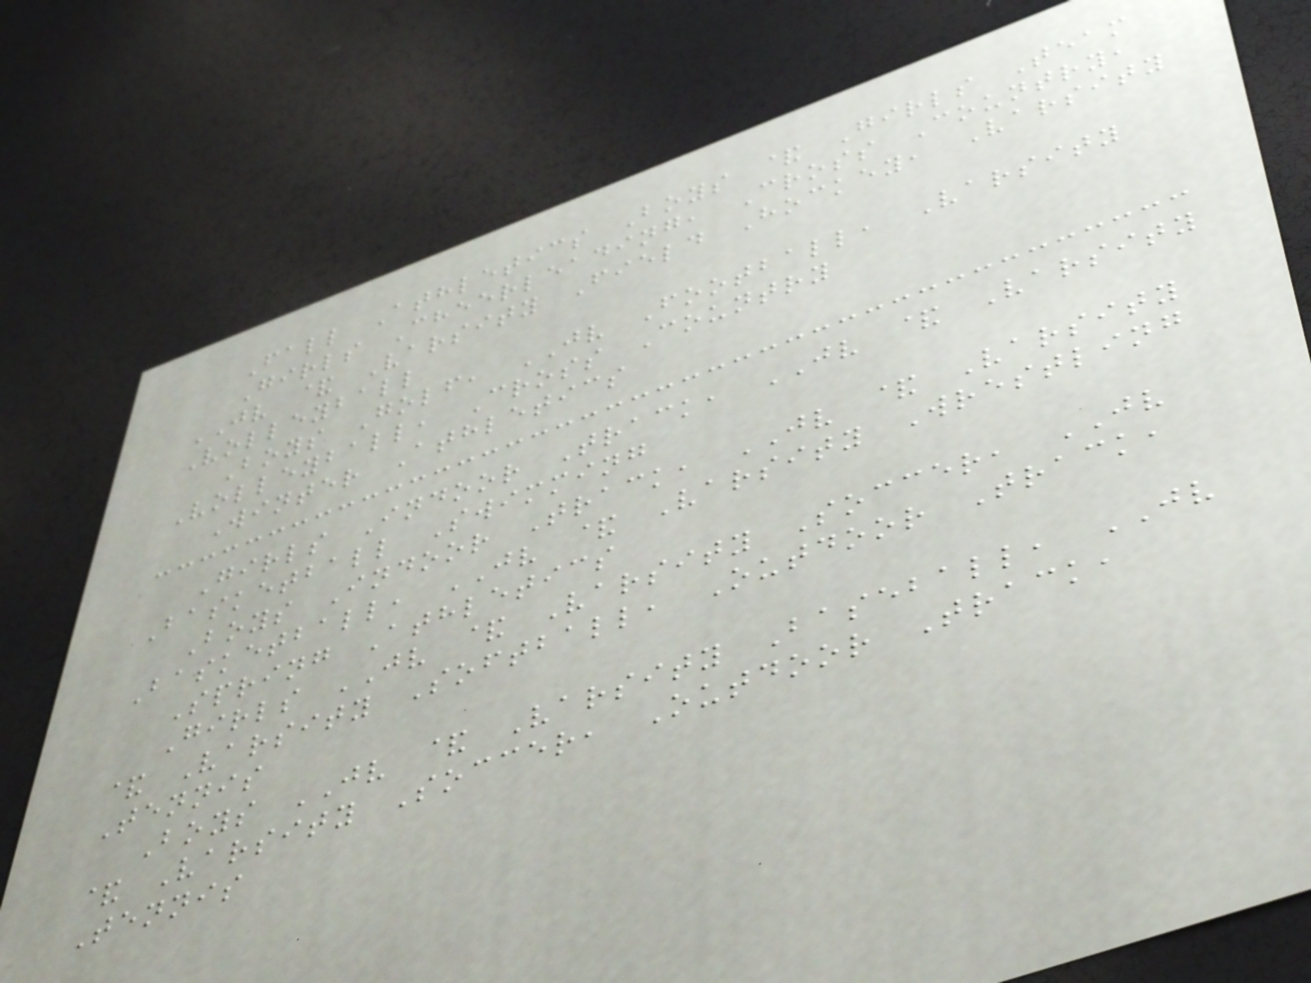Fall Athletics Boys & Girls Team
Girls Cheerleading, Cross Country,
JV & Varsity Field Hockey, Varsity
Volleyball
Boys Golf, JV Football, Varsity
Volleyball, Cross Country
Winter Athletics
Girls Indoor Track, JV & Varsity
Basketball Swimming
Boys Indoor Track, JV & Varsity
Basketball, JV & Varsity Wrestling
Spring Athletics
Girls JV & Varsity Soccer, JV
& Varsity Softball, Outdoor Track,
Tennis
Boys JV & Varsity Baseball, JV
& Varsity Soccer, Outdoor Track,
Tennis
